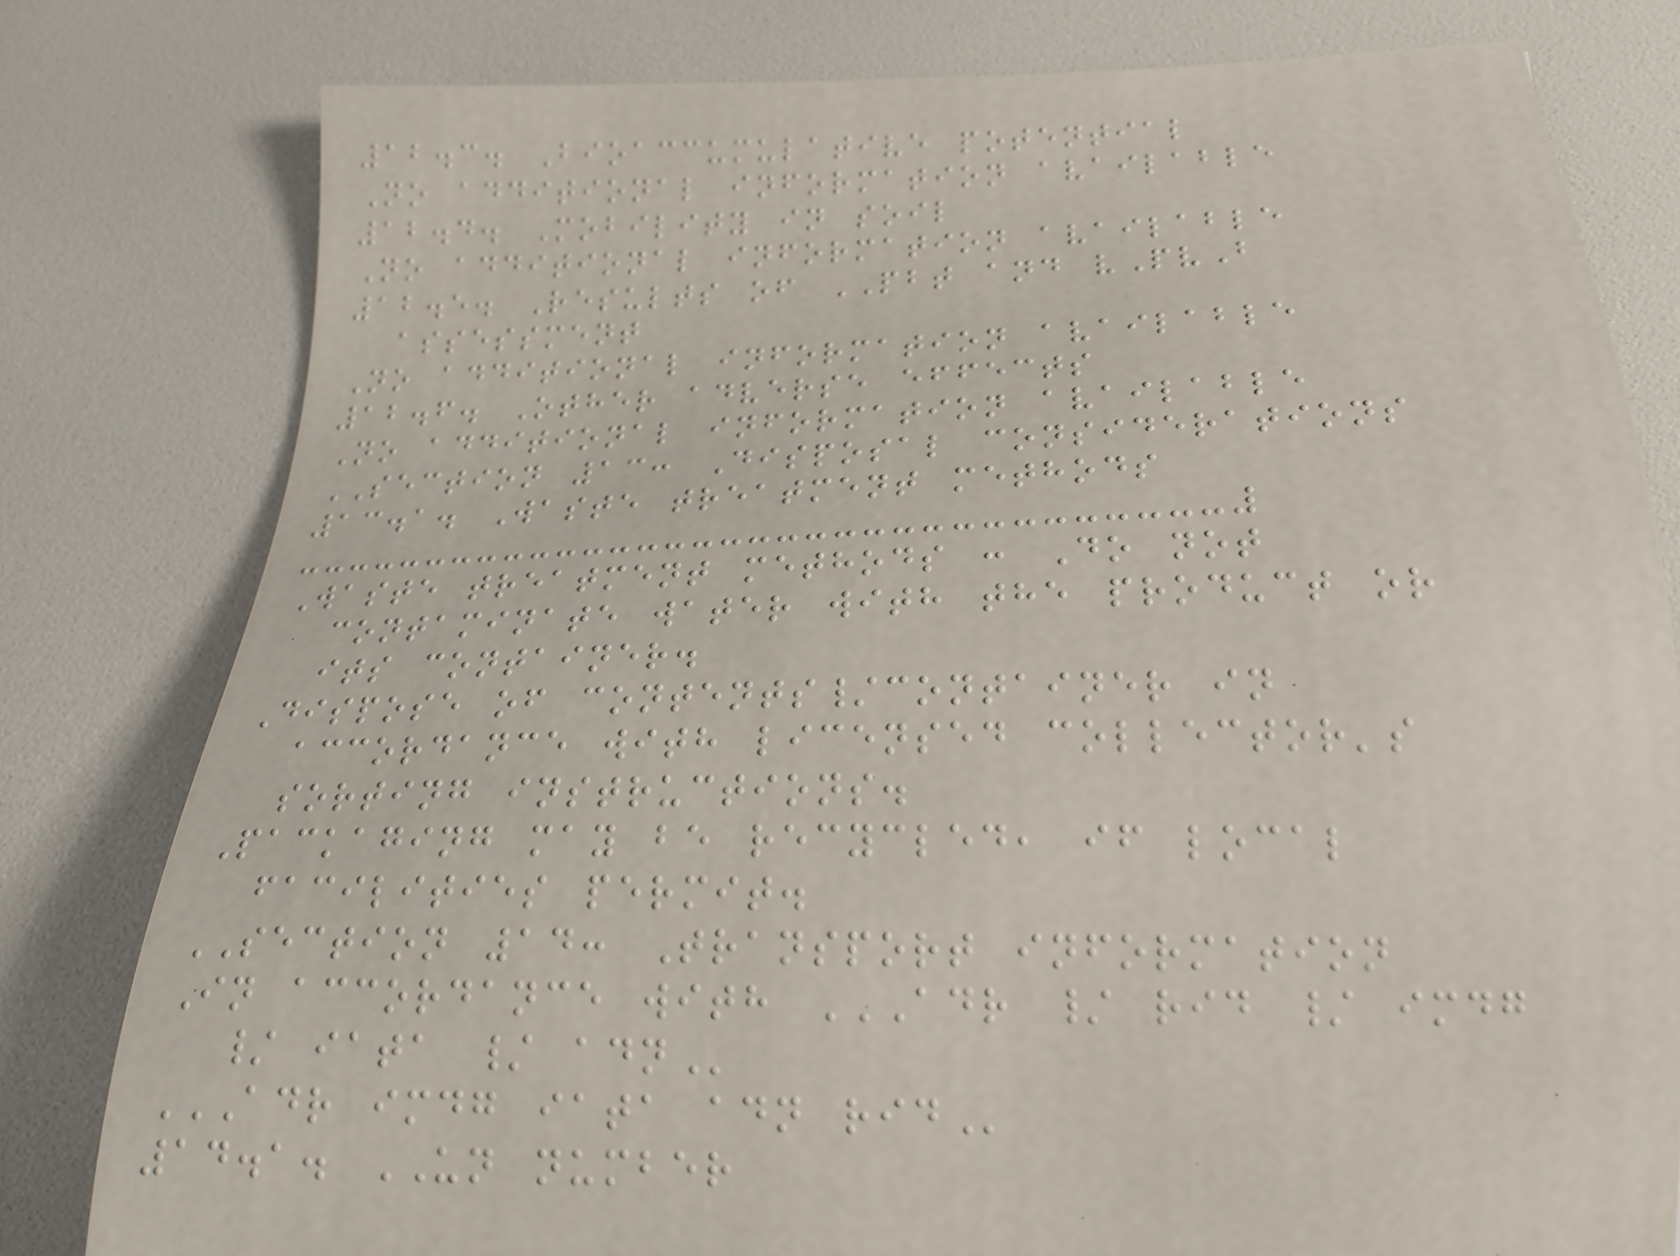12.3. Bioaccumulative potential
No additional information available
12.4. Mobility in soil
No additional information available
12.5. Results of PBT and vPvB
assessment
No additional information available
12.6. Other adverse effects
No additional information available
SECTION 13: Disposal considerations
13.1. Waste treatment methods
Waste treatment methods : Do not
contaminate water with the product or
its container.
Dispose of contents/container in
accordance with licensed collector's
sorting instructions.
Packaging may be recycled, if local
facilities permit.
SECTION 14: Transport information
In accordance with ADR / RID / IMDG
/ IATA / ADN
ADR IMDG IATA ADN RID
14.1. UN number
